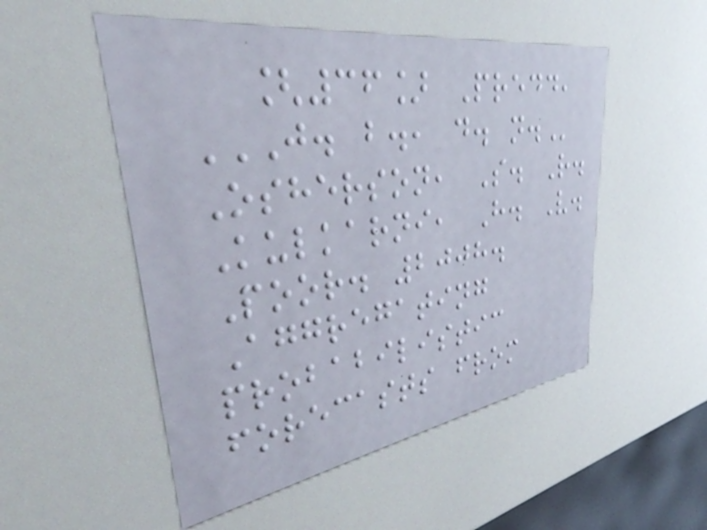[36] Predd,
J. B., D. N.
Osherson, S. R.
Kulkarni, H. V.
Poor. 2008.
Aggregating
probabilistic
forecasts from
